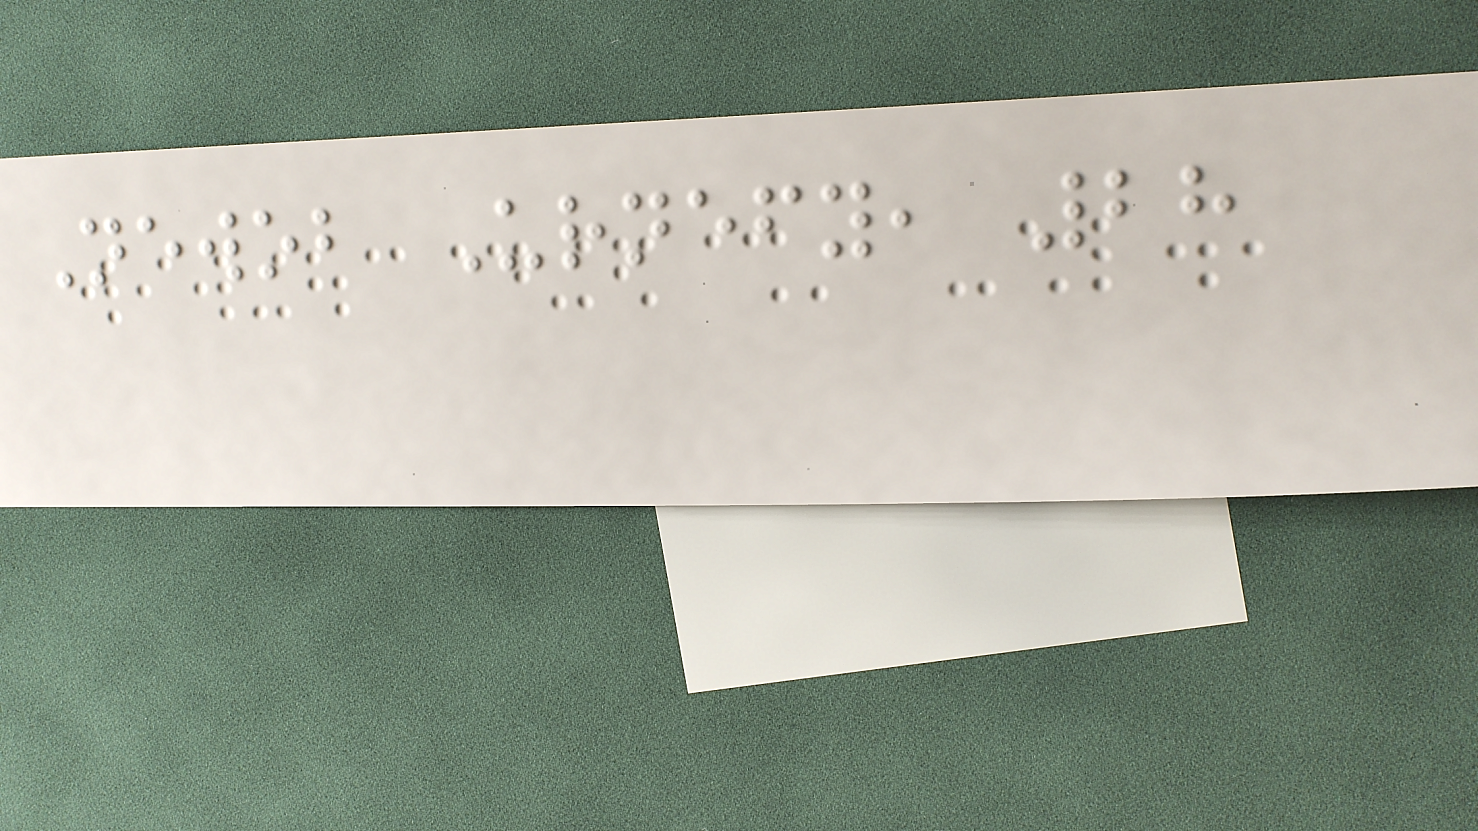Newob Urnefy, 28
